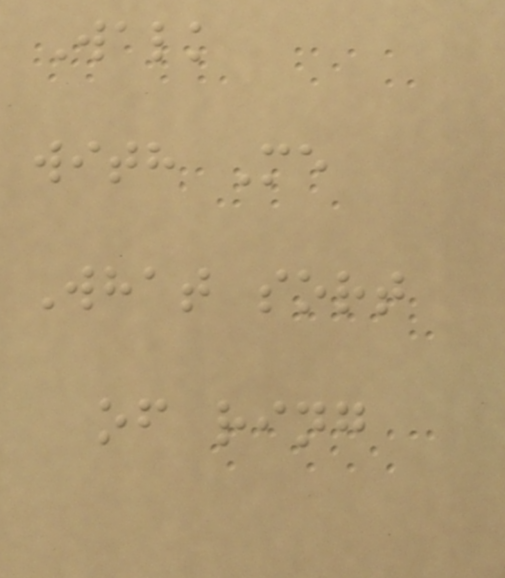Walk
with Me
What sort
of ring
